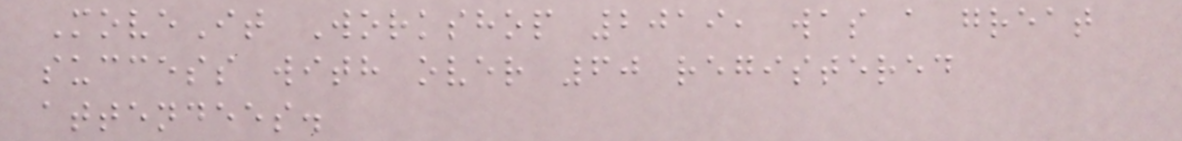MoveIt Workshop 2019, was a great
success with over 60 registered
attendees.
